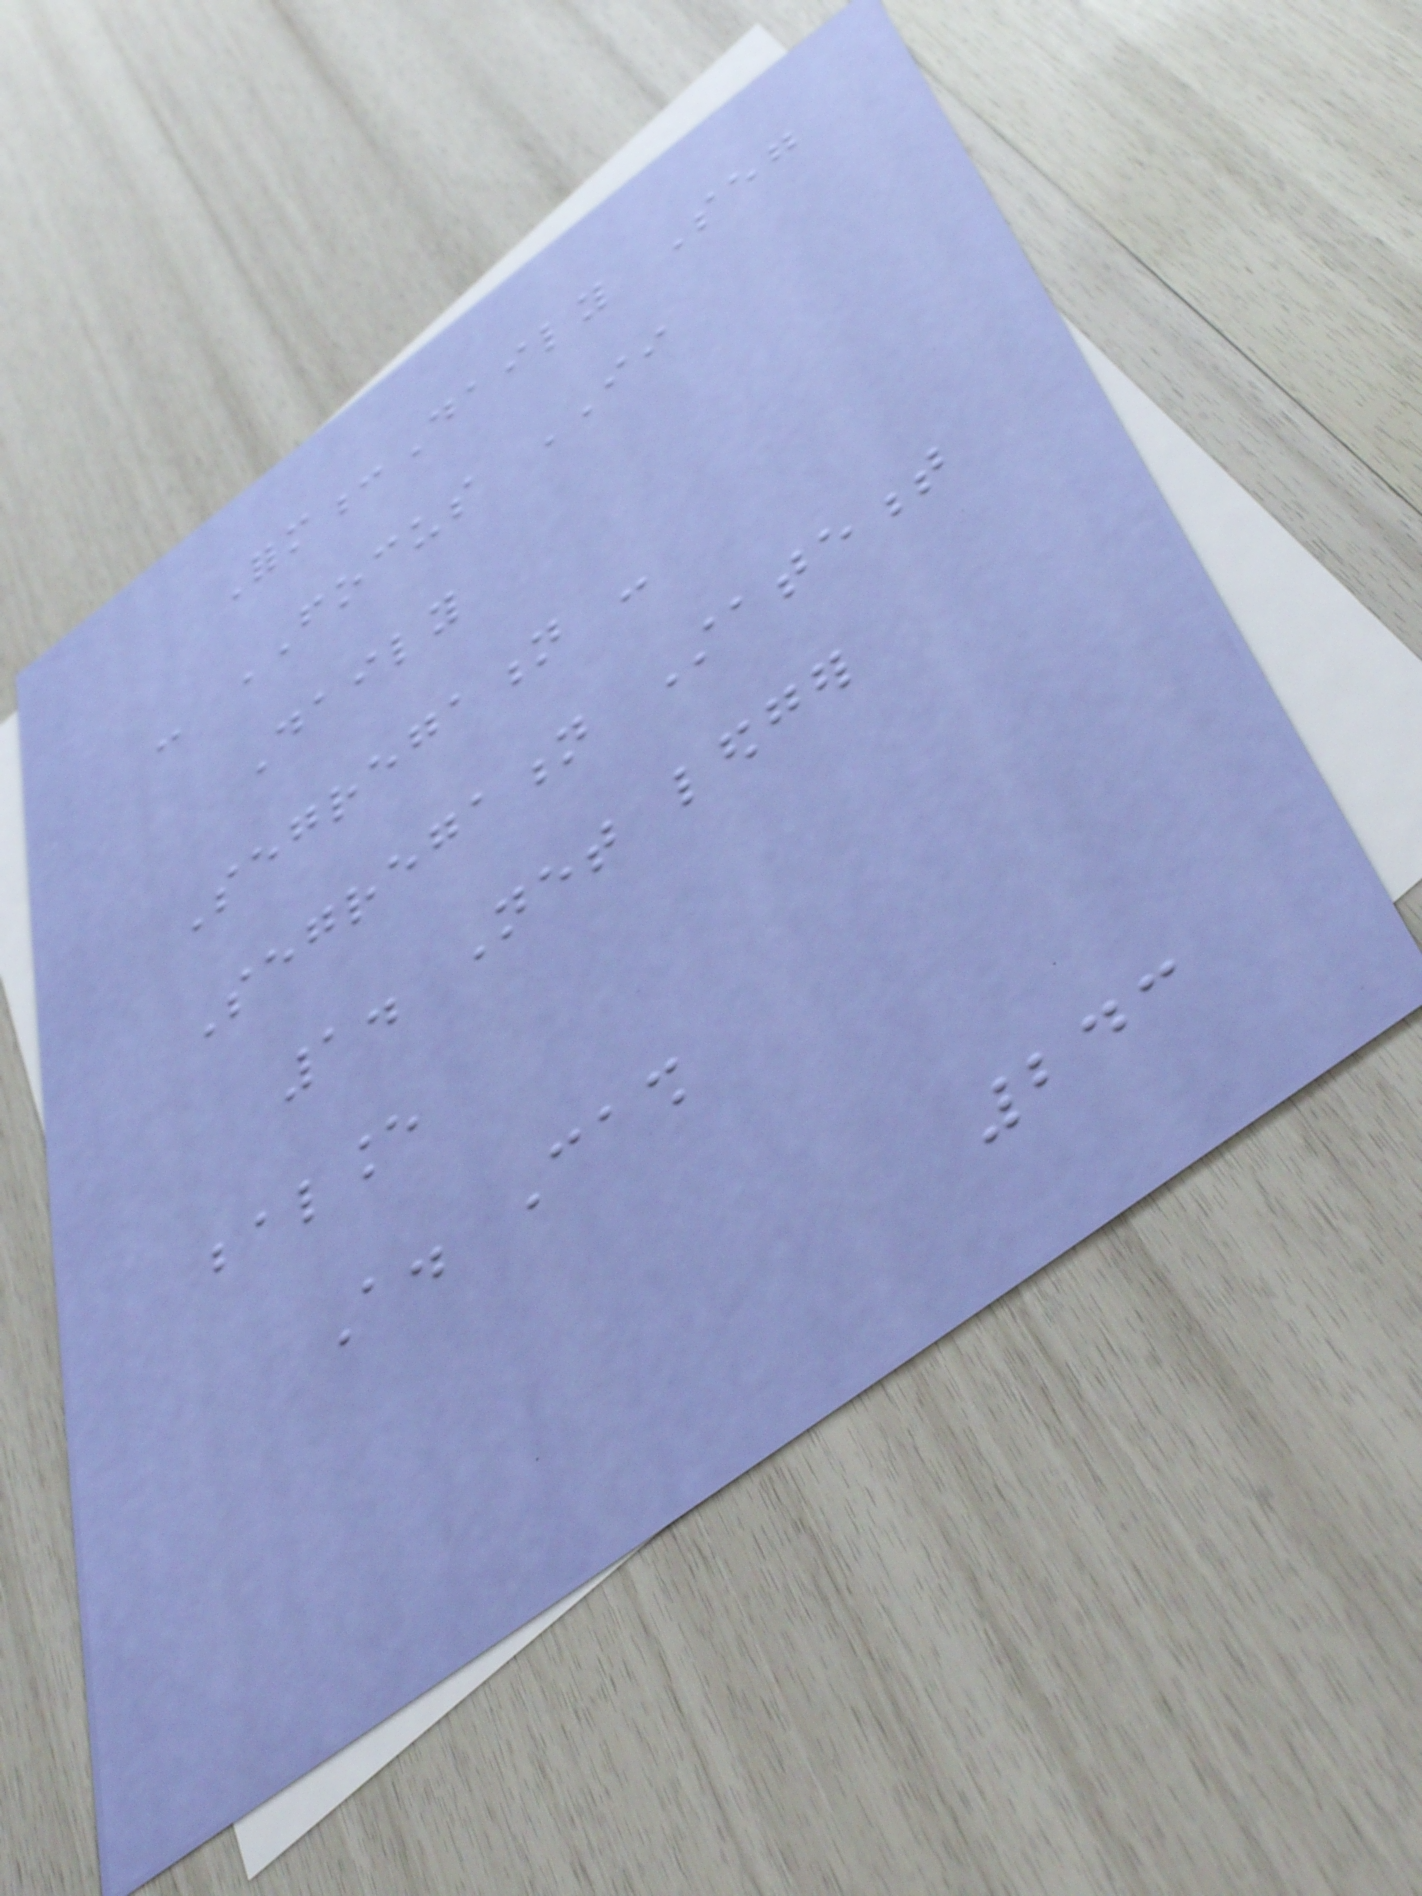Form:Daily Seg
- FOCUS II
Daily
Segregation -
Segregation Statement
1. Net ledger
balance
A. Cash
243
